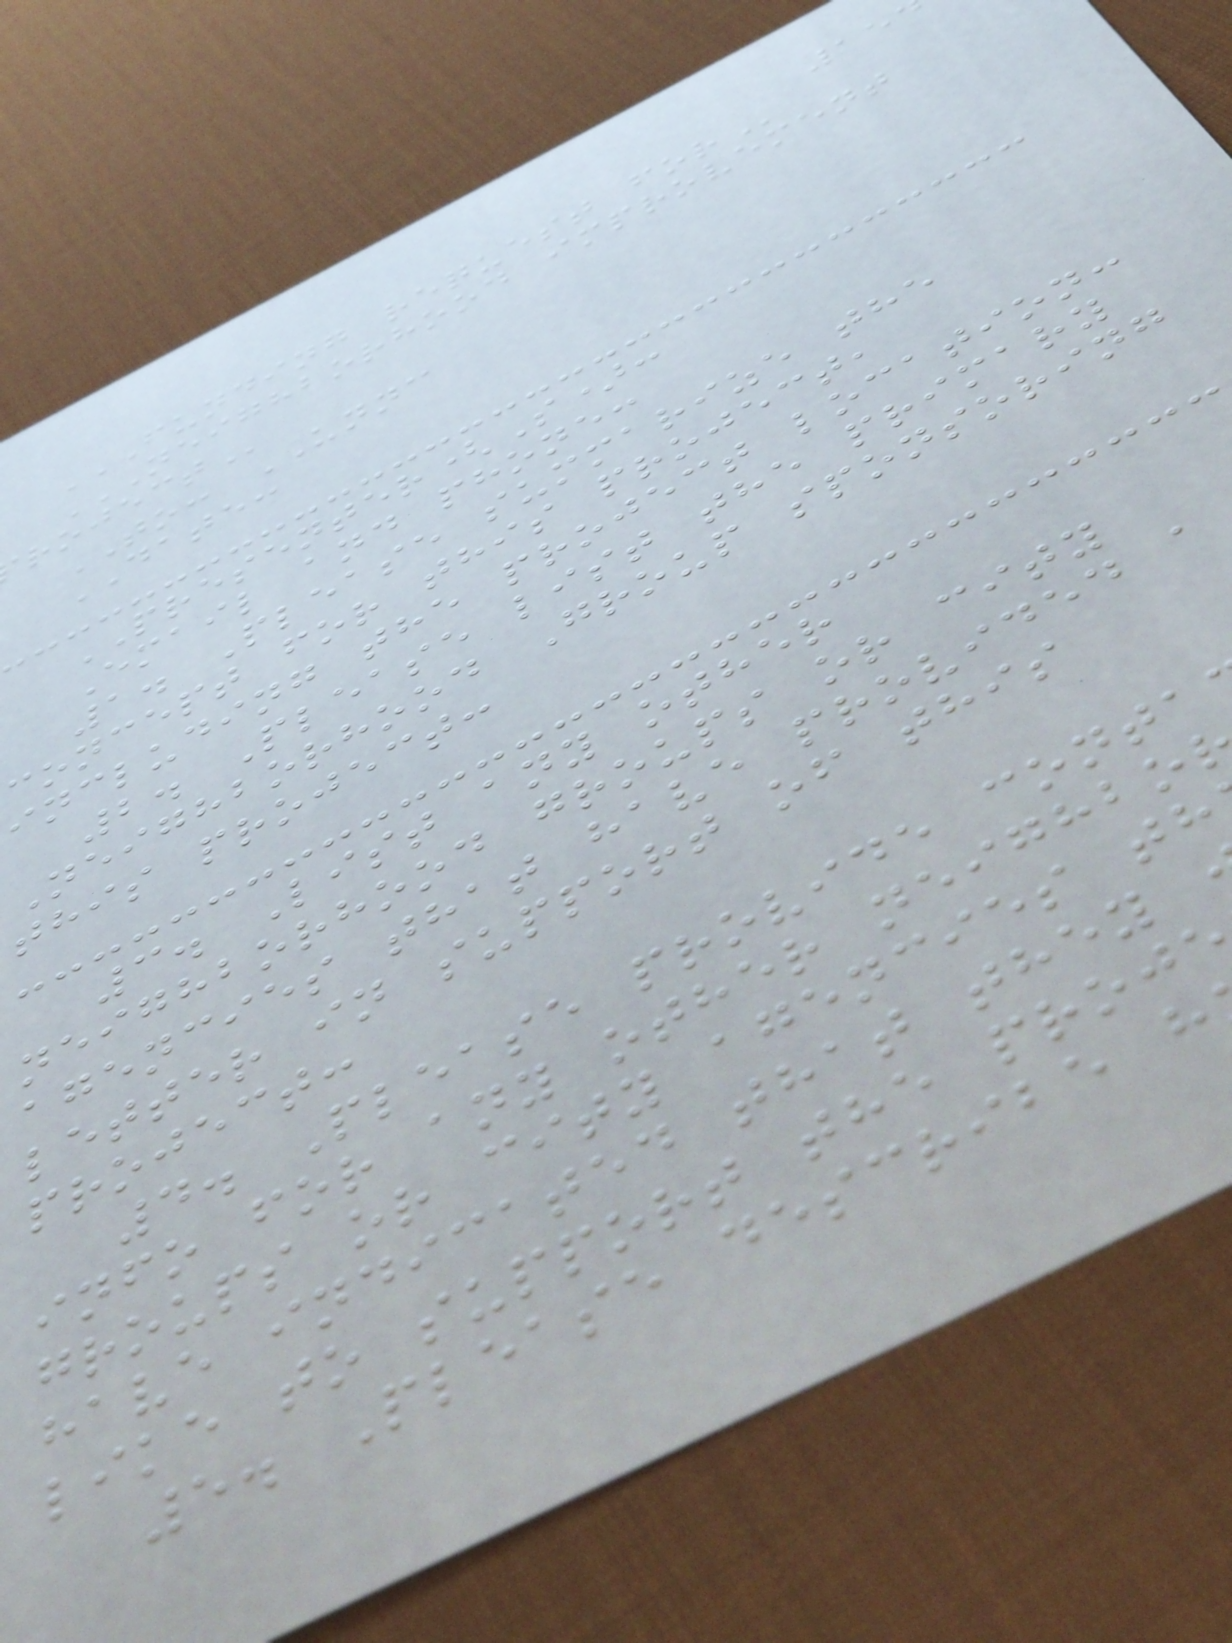FUNDING REQUEST FOR
NEIGHBORHOOD IMPROVEMENT
TO: UNNC
DATE:
PRESENTER(S):
Email and phone:
1. Please summarize the
concept for this project,
including the project location:
2. Please list the primary
Neighborhood Group sponsoring
this project:
3. List any other
neighborhood groups or city
agencies that have provided a
letter in support of this
project:
4. Please provide conta
info for any other neighbo
groups or city agencies th
have indicated that they
like to support the proj
5. Please describe h
